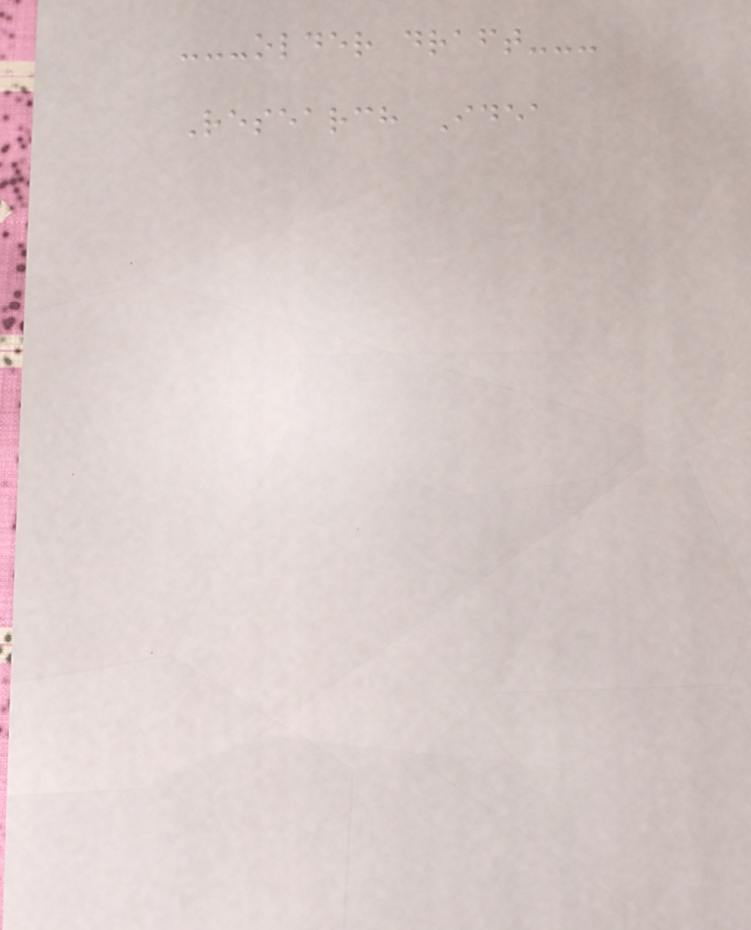---older draft---
Research Idea
